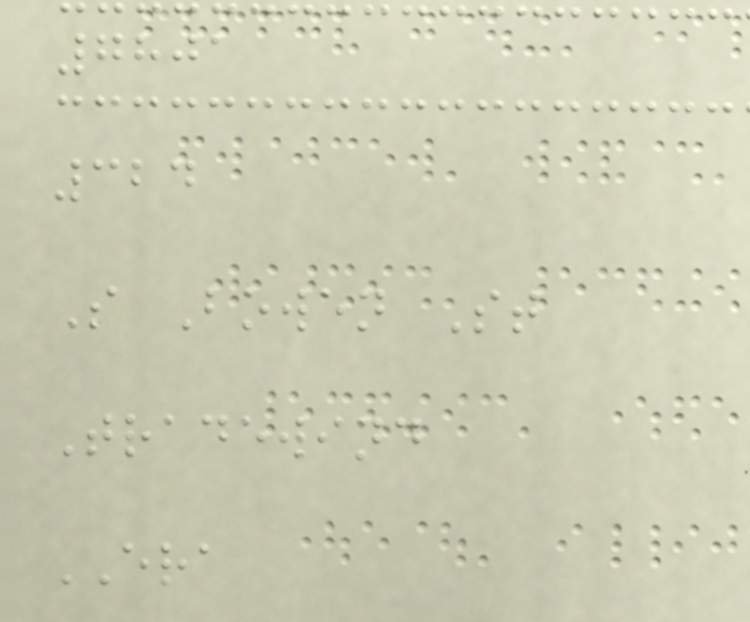7801
324
S Bowen St
Tradewind
ERA
